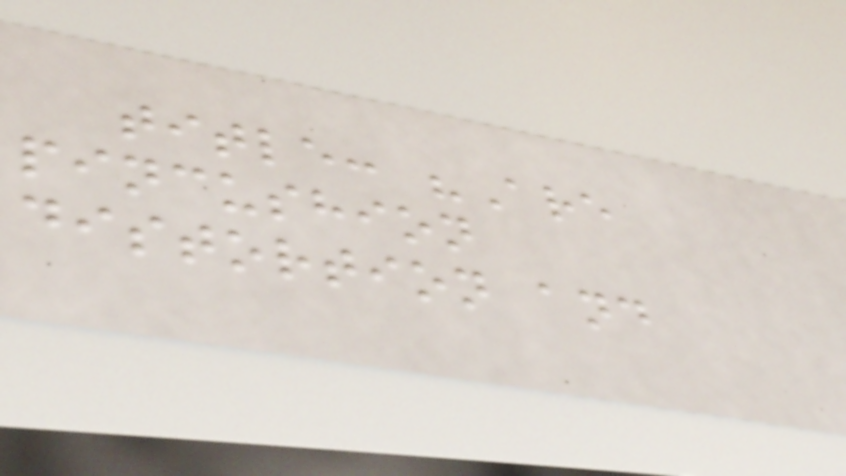title: "Are
pincushion
distortion and
